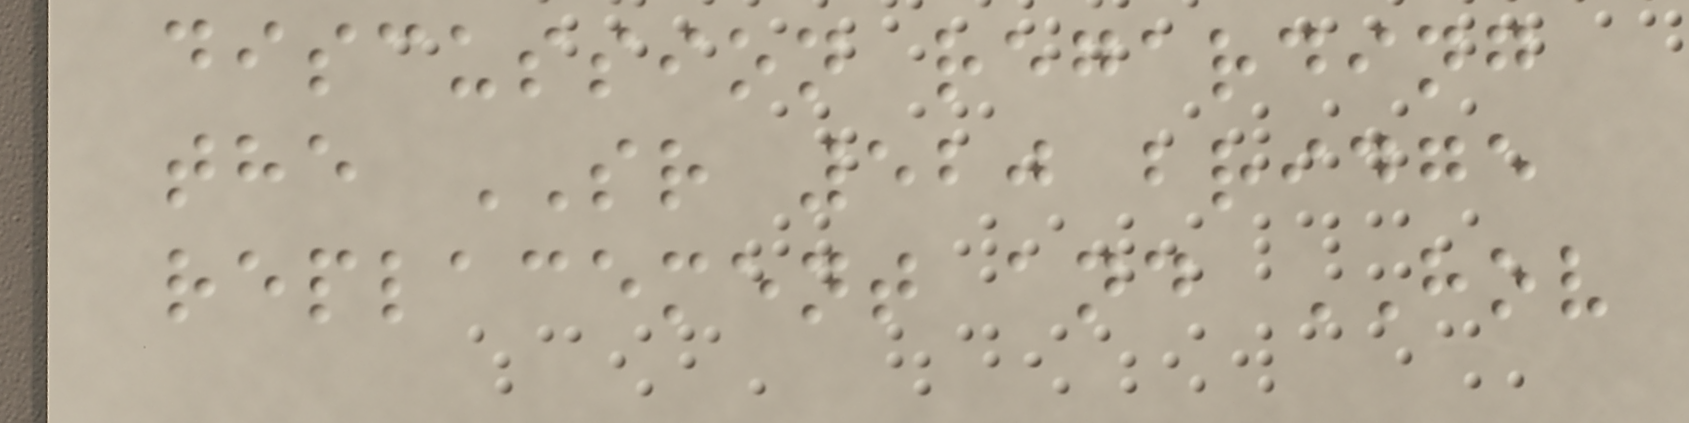discussion regarding
the SR 520 bridge
replacement and HOV
